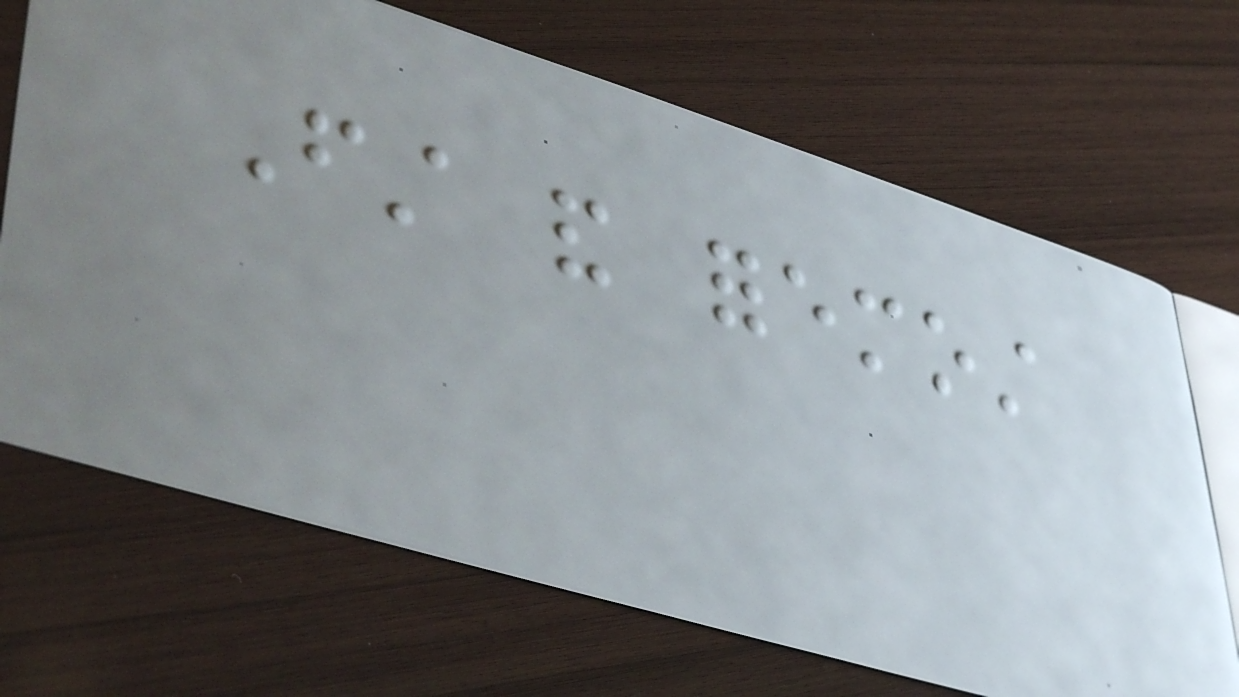First and foremost
